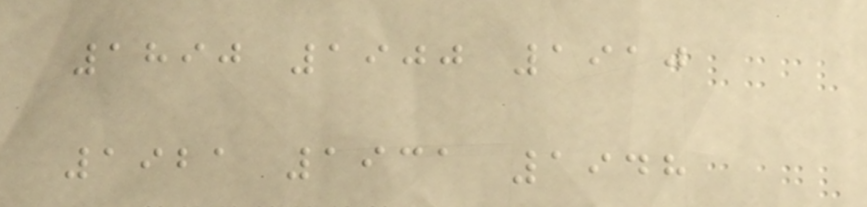1890 1900 1910
1921 1931 1948
